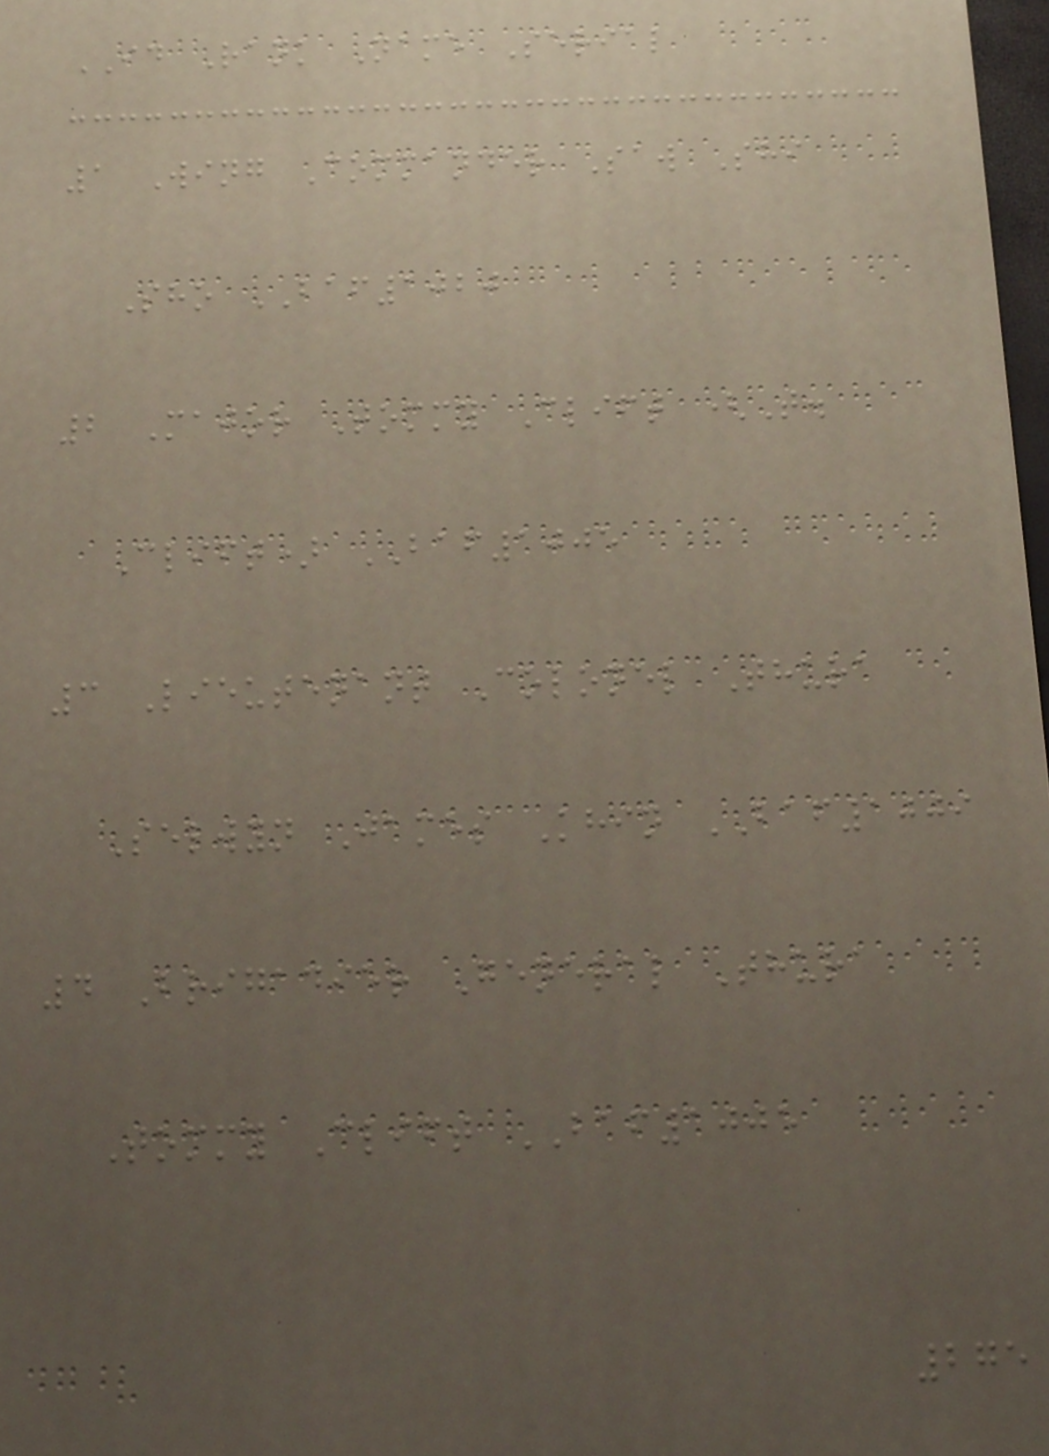ID Rank Name Serial
1 Wing Commander Saw Shi
Sho BAF1020
2 Major Tommy Clift (T.
Clift) BAF1005
3 Lieutenant Colonel Thura
Selwyn James Khin BAF1009
4 Brigadier General Thura
Tommy Clift BAF1005
275
